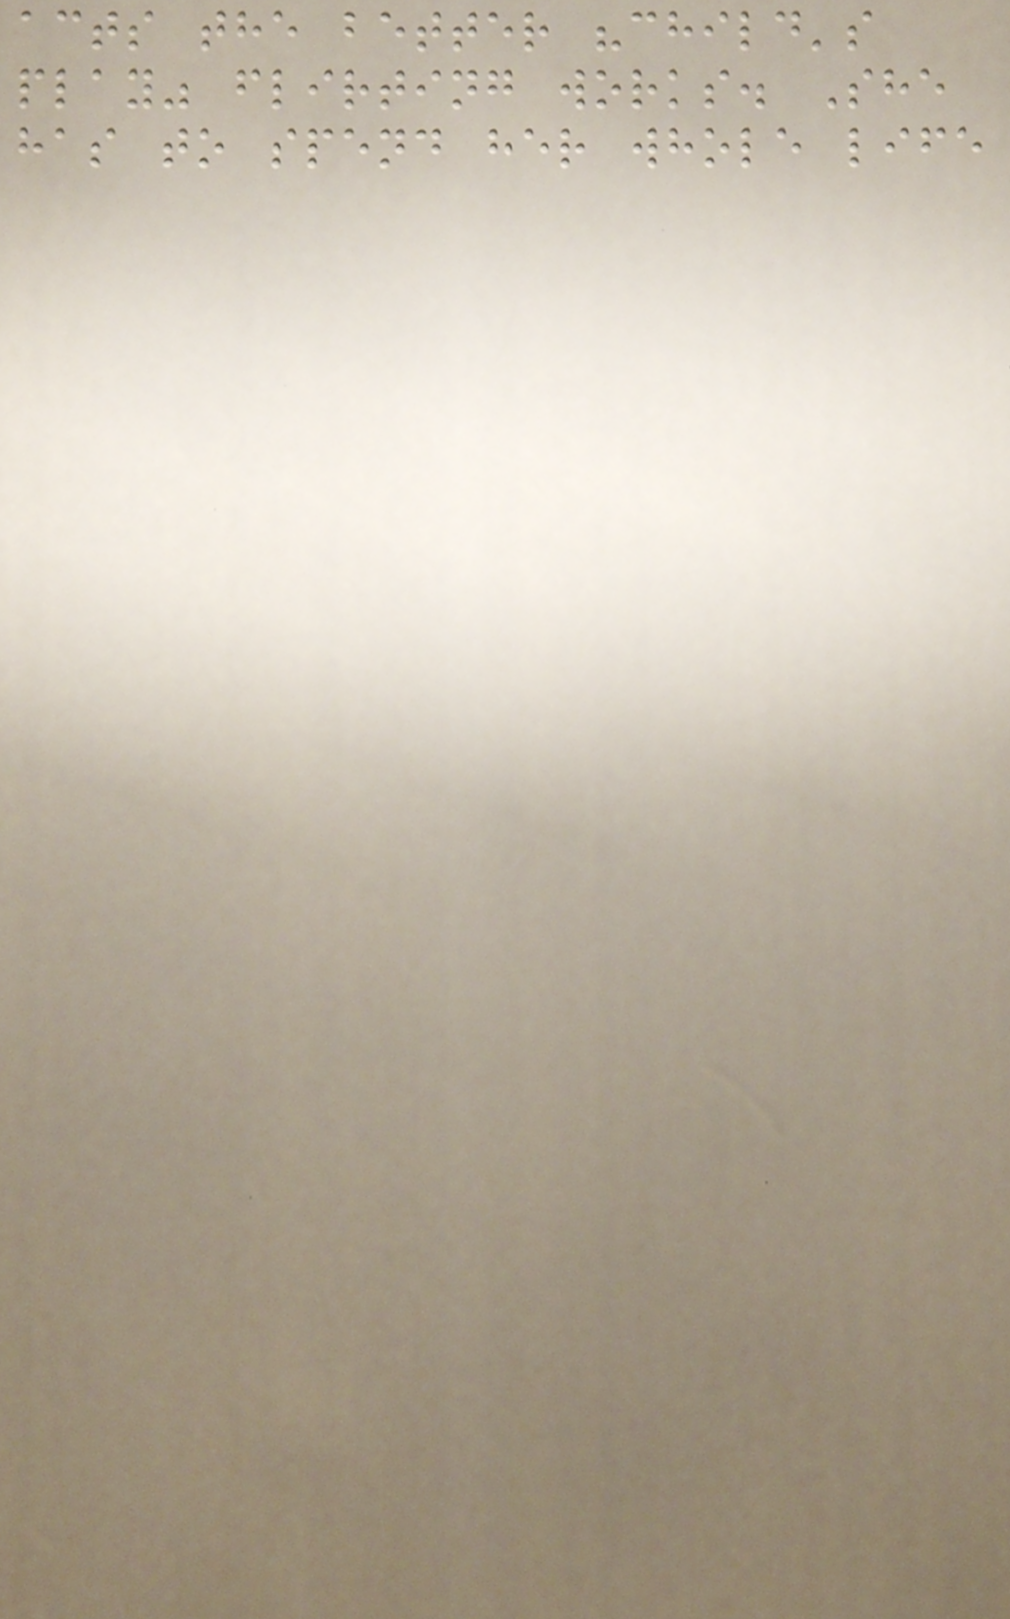acts the better "child's
play" flirting works. She
has to spend her whole life
